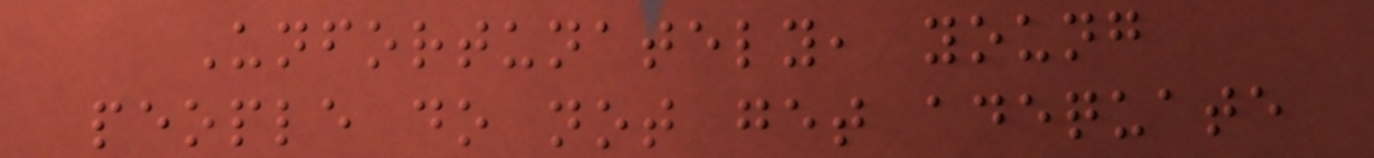Unfortunately, young
people do not get adequate
